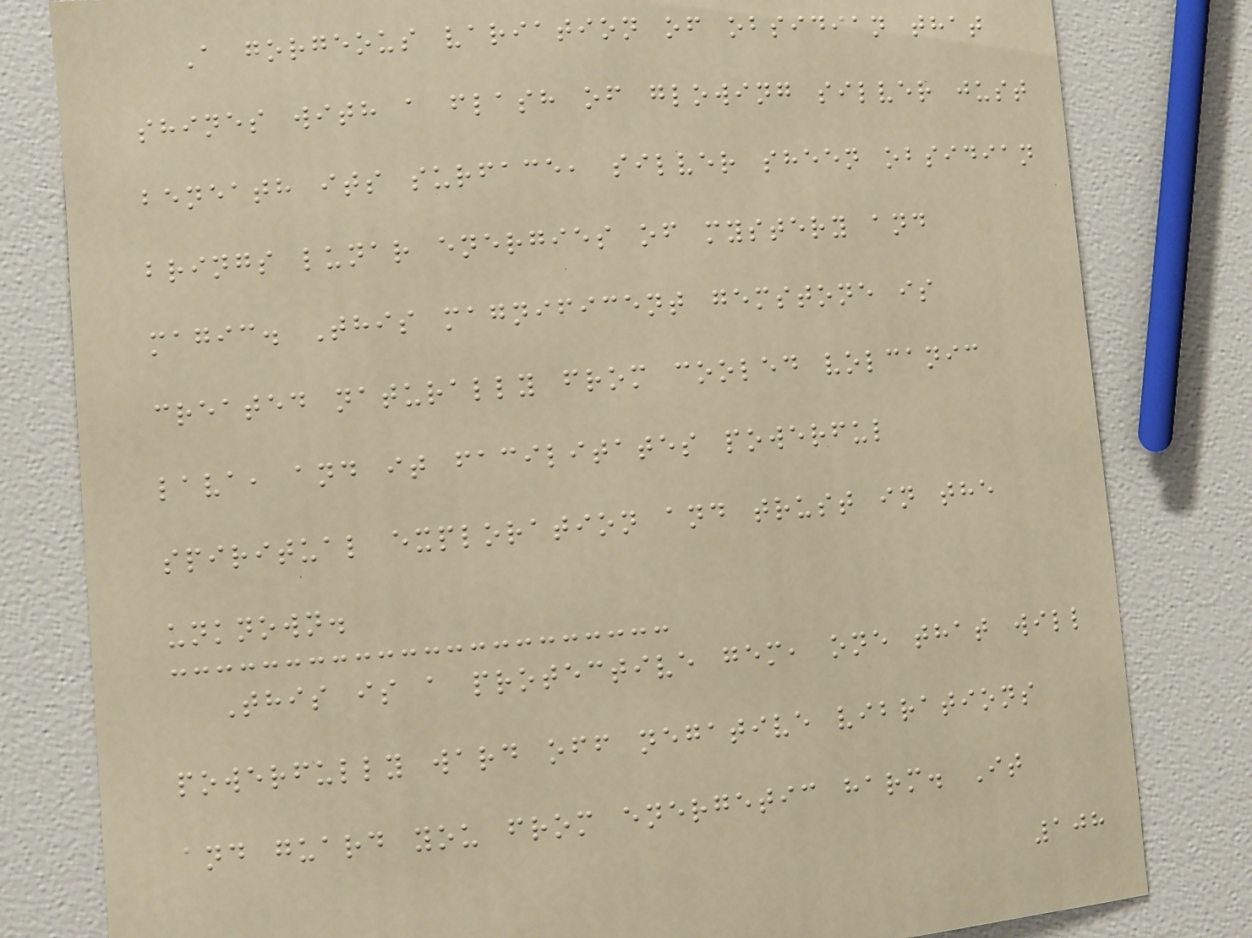A gorgeous variation of obsidian that
shines with a flash of glowing silver just
beneath its surface, silver sheen obsidian
brings lunar energies of mystery and
magic. This magnificent gemstone is
created naturally from cooled volcanic
lava, and it facilitates powerful
spiritual exploration and trust in the
unknown.
This is a protective gem, one that will
powerfully ward off negative vibrations
and guard you from energetic harm. It
108
